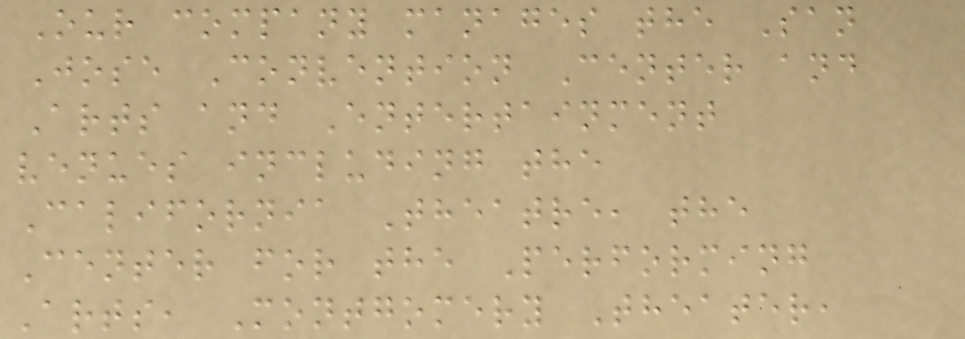Our company manages the San
Jose Convention Center and
Arts and Entertainment
venues including the
California Theatre, the
Center for the Performing
Arts, Montgomery Theater,
